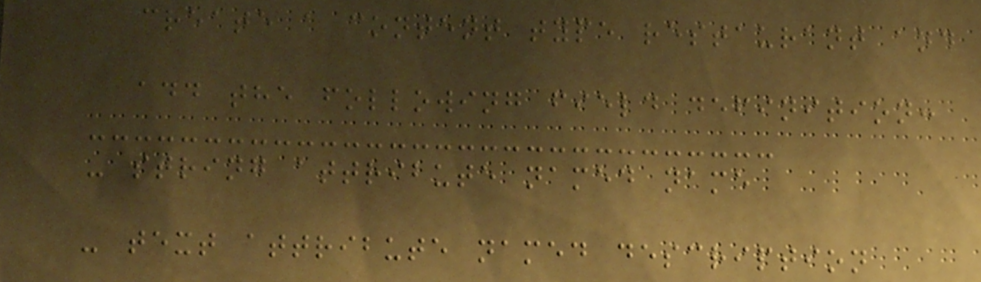create a content type restaurant and
add the following field definition:
- string attribute named name
- text attribute named description
